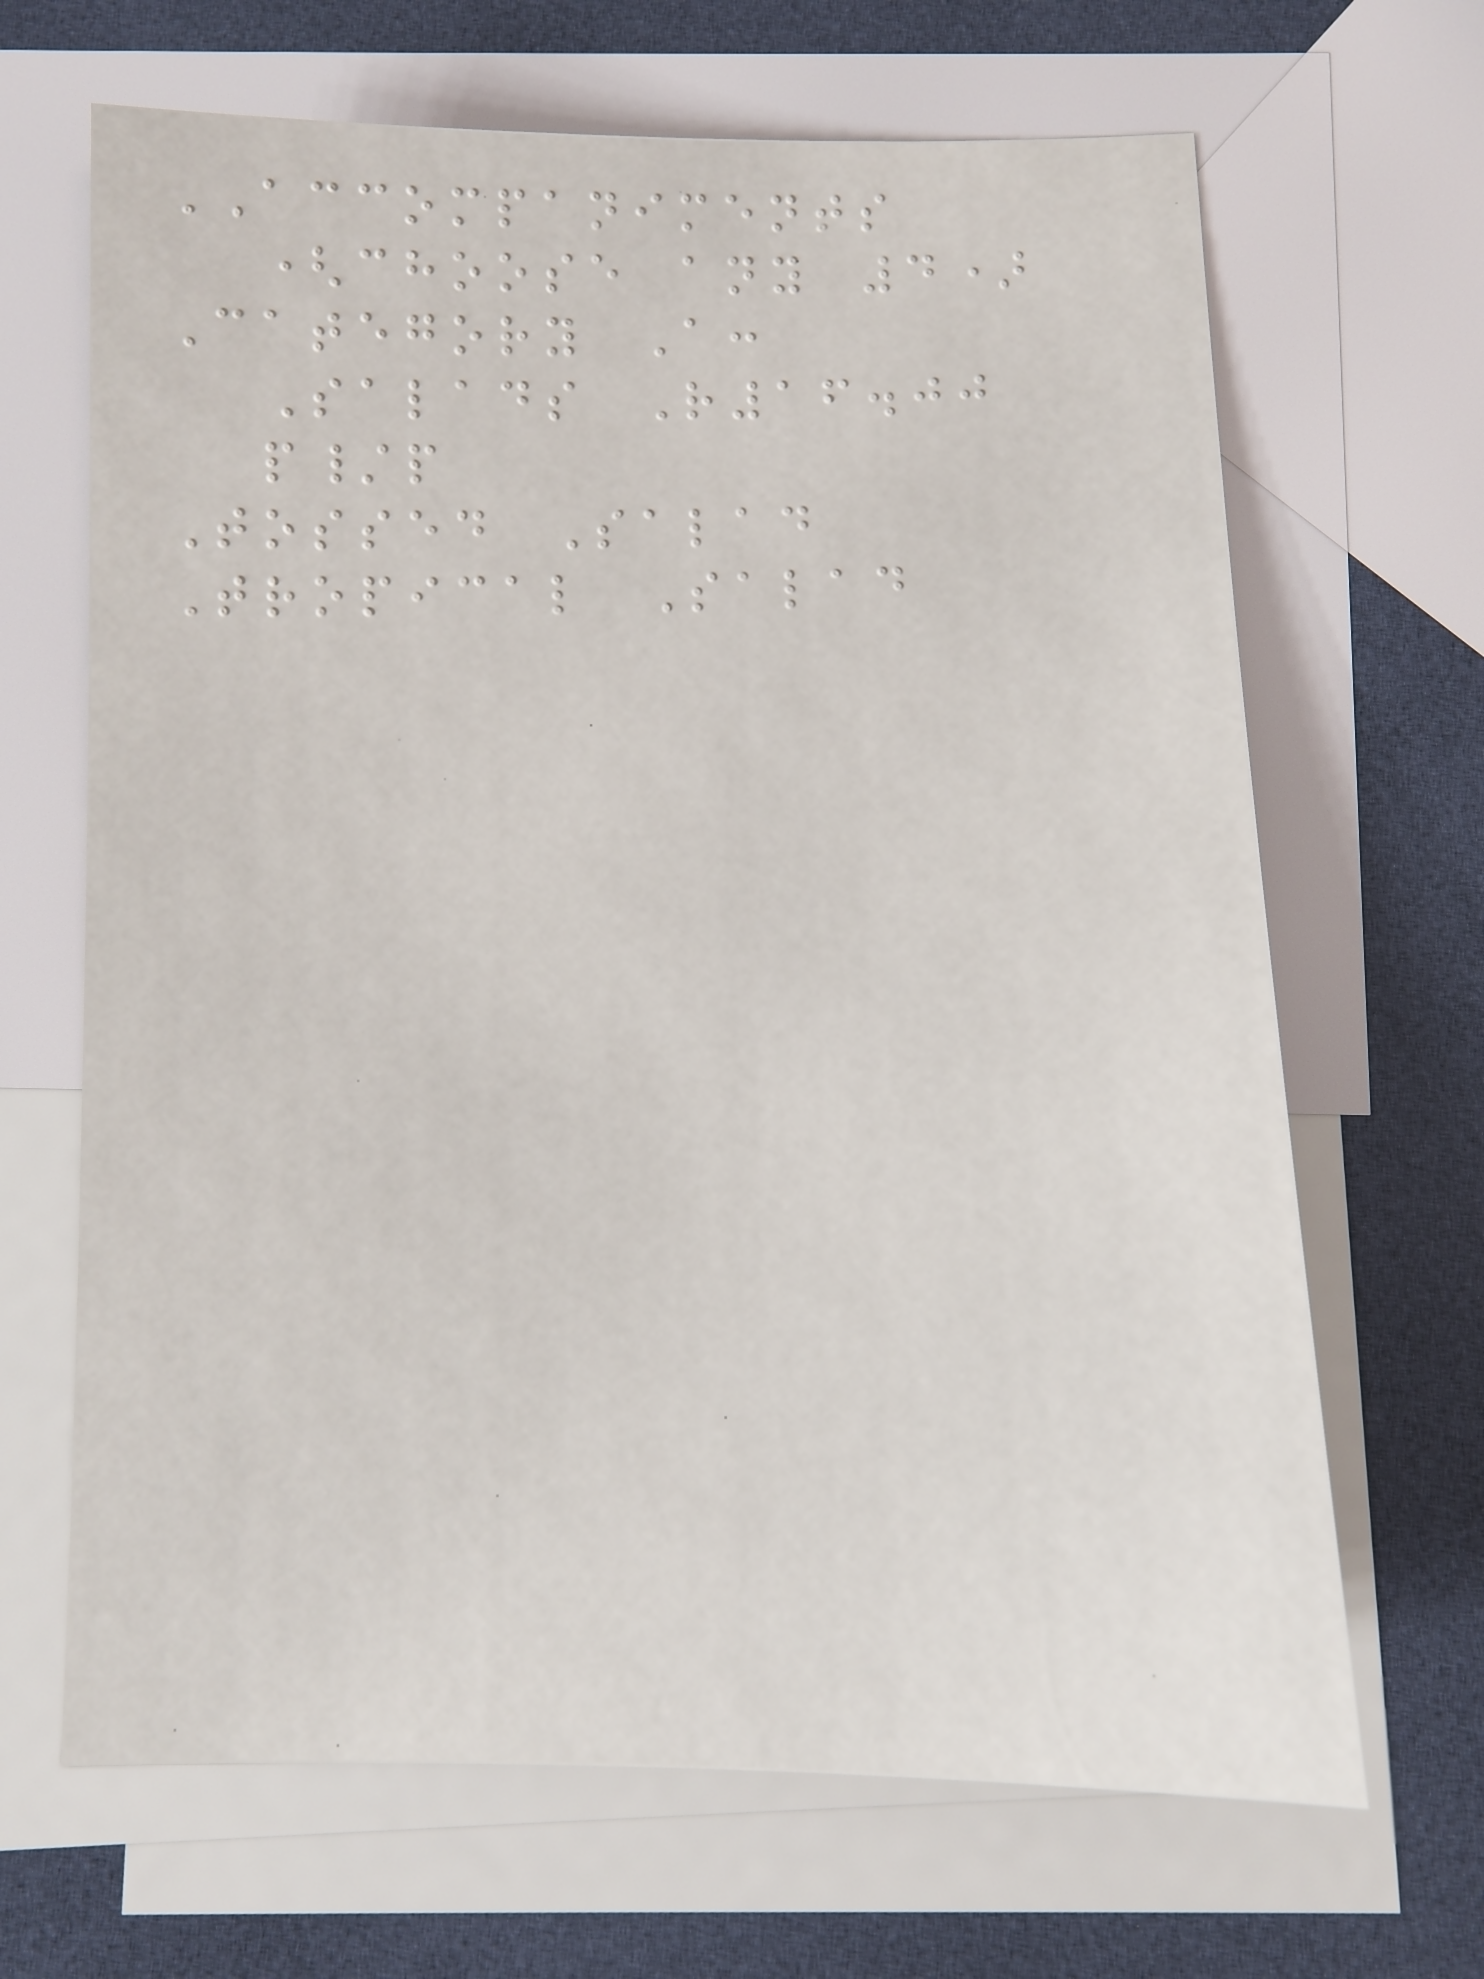ACCOMPANIMENTS
(choose any 4)
Category A:
Salads R16.00
p/p
Tossed Salad
Tropical Salad
